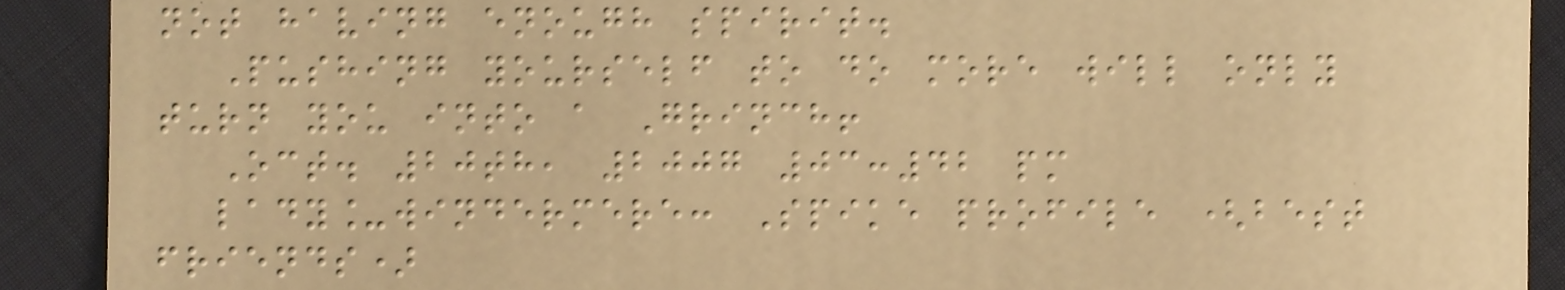not having enough spirit.
Pushing yourself to do more will only
turn you into a Grinch!
Oct. 20th, 2007 03:42 pm
lady_windermere: Spike profile (best
friends)
